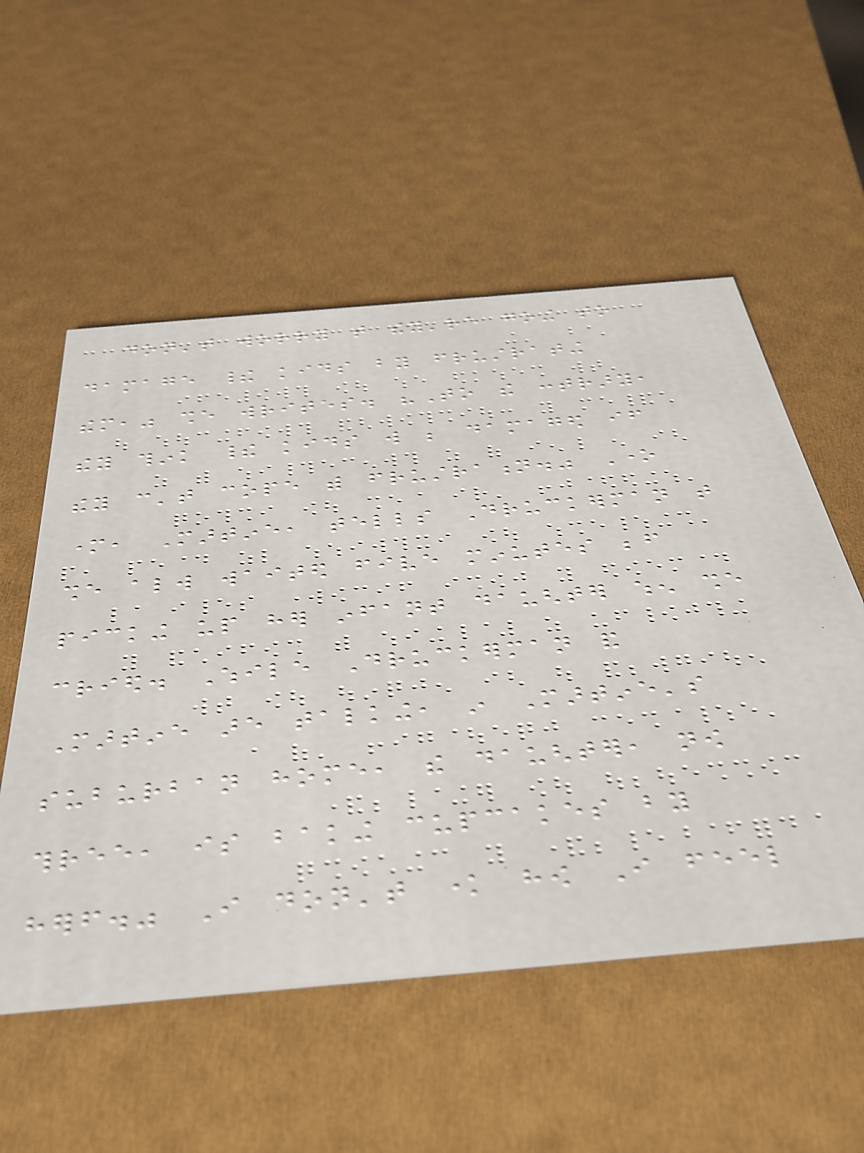don't worry that they're going to
damage their kids by frustrating
them," she writes. "To the contrary,
they think their kids will be damaged if
they can't cope with frustration." One
mother, Martine, tells Druckerman that
she always waited five minutes before
picking up her infant daughter when she
cried. While Druckerman and
Martine are talking, in Martine's
suburban home, the daughter, now
three, is baking cupcakes by
herself." I don't know how I feel
